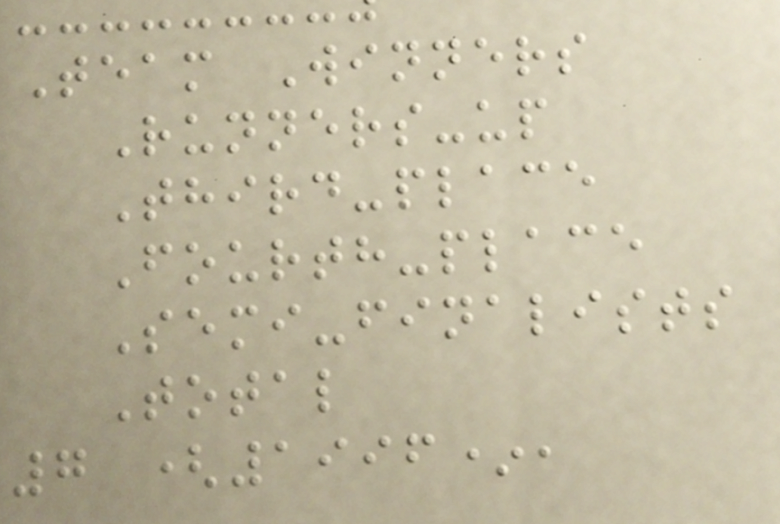Team Winners
Runners-up
Third-place
Fourth-place
Semi-finalists
Total
7 (1996*,
